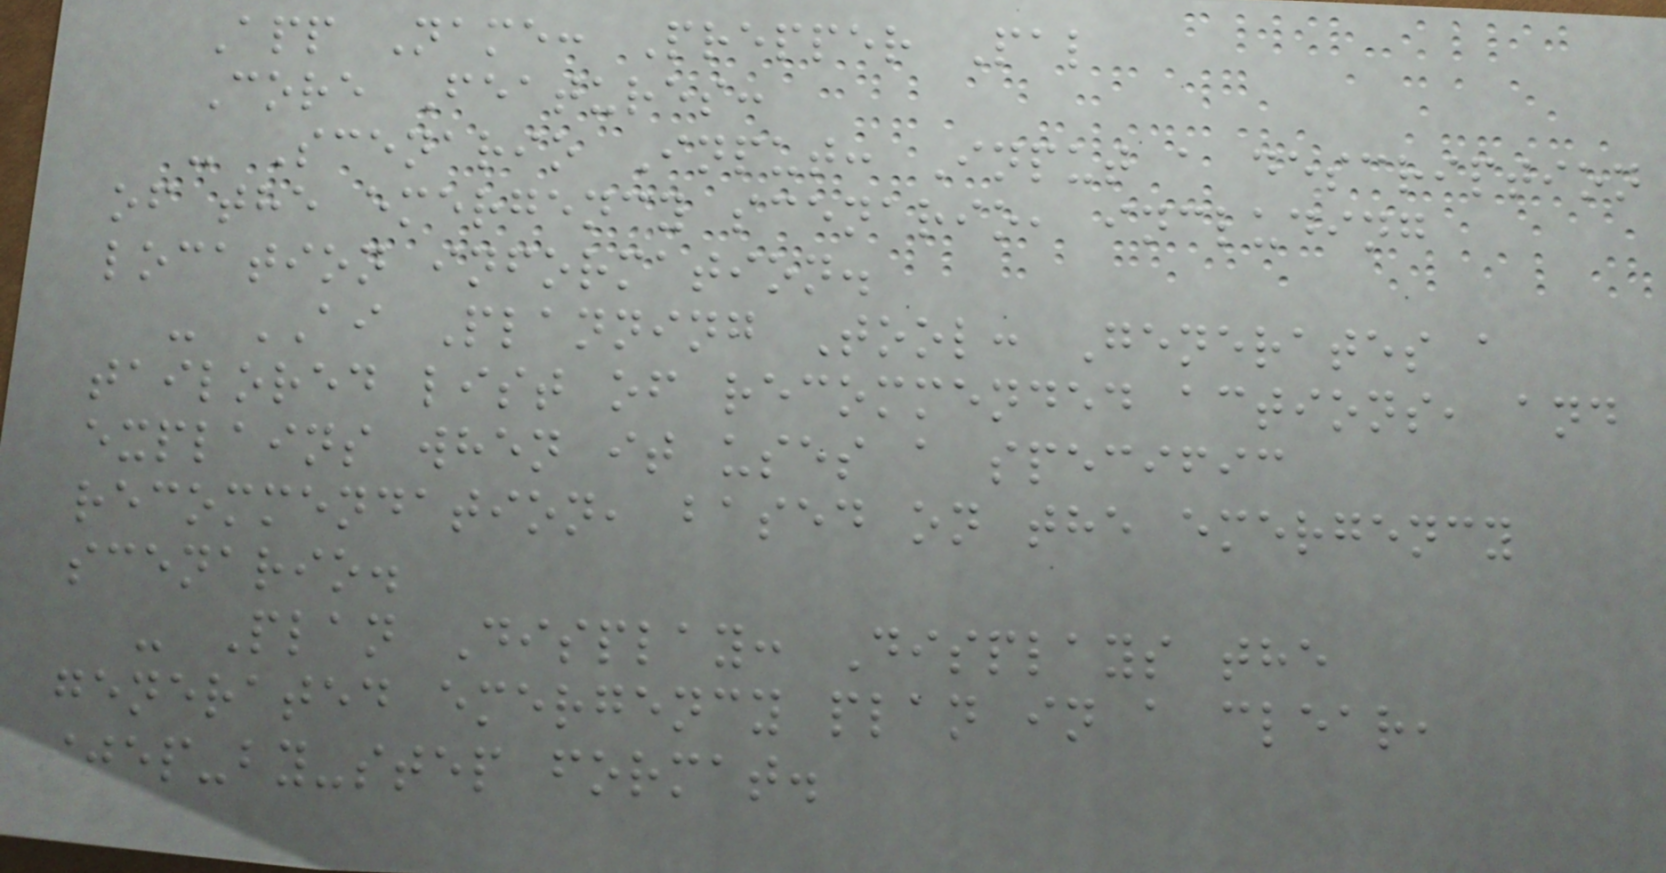App Name: Prepper Pal
Core Features:
- Scenario Input: Input a description
of the emergency scenario, including
location information.
- AI Planning Tool: Generates a
tailored list of recommended actions, and
explains when it uses a specific
recommendation, based on the emergency
scenario.
- Plan Display: Displays the
generated emergency plan in a clear,
step-by-step format.
